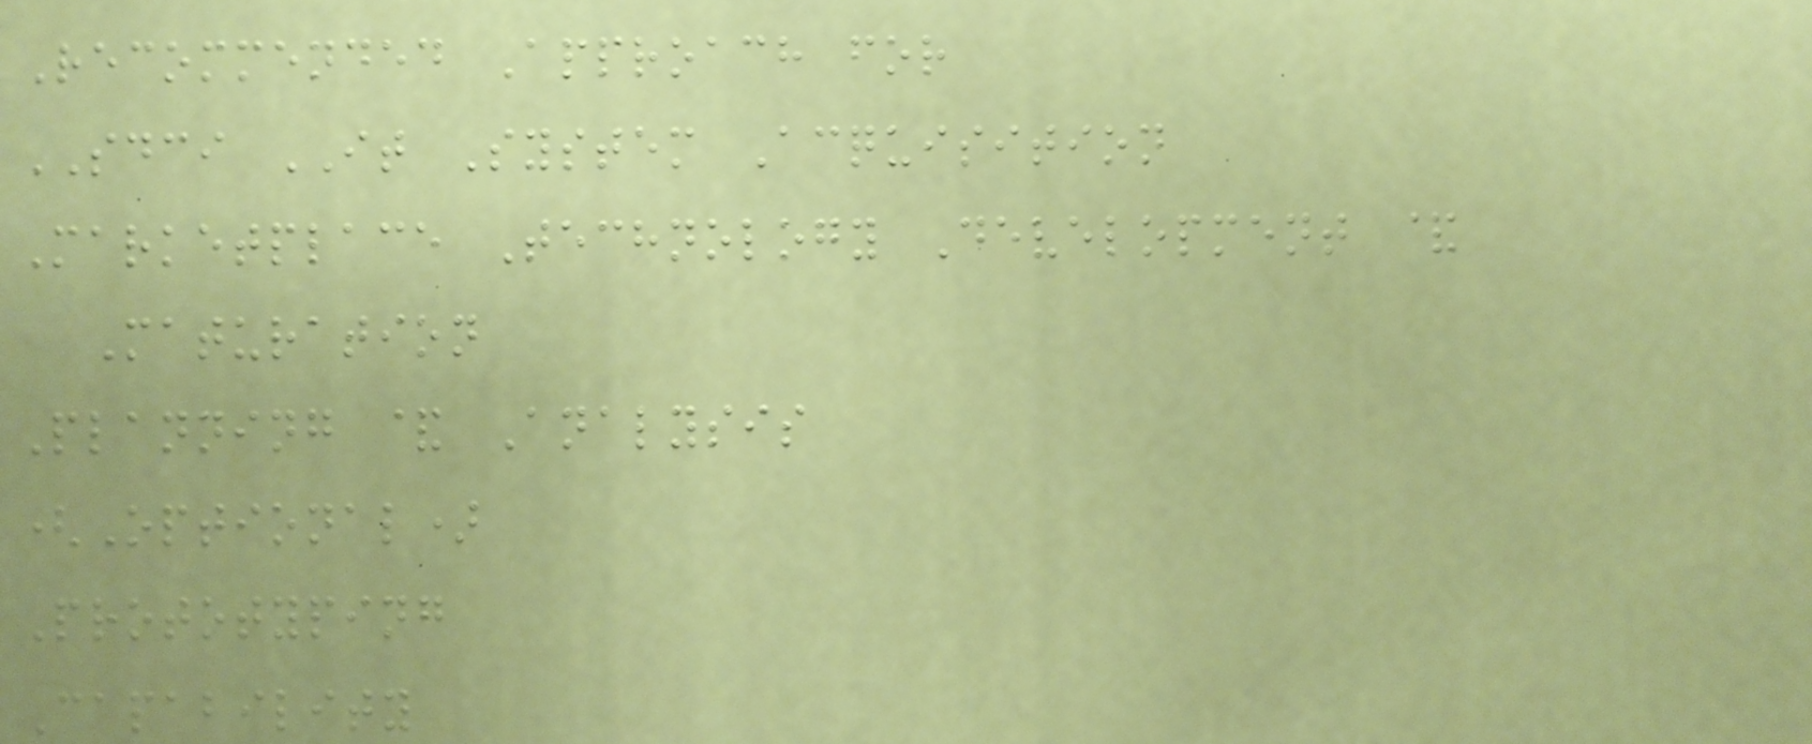Recommended Approach for
SDCI IT System Acquisition
Marketplace Technology Development &
Maturation
Planning & Analysis
(Optional)
Prototyping
Capability
